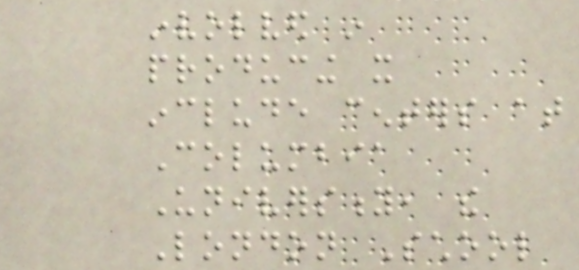involved in
producing it
include centers at
Columbia
University, the
London School
